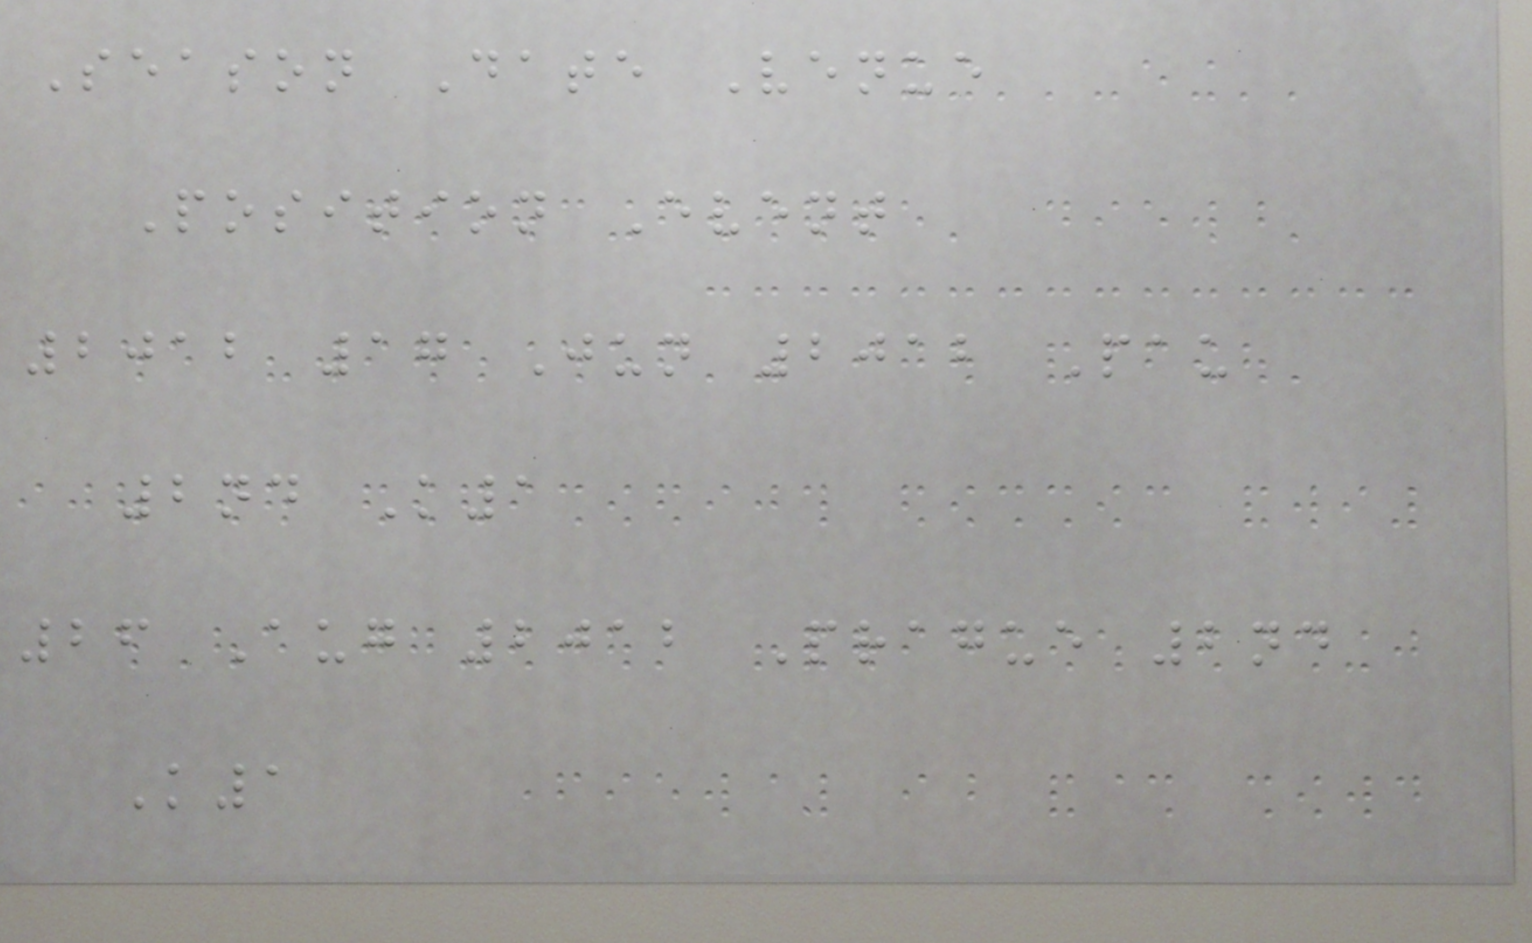Season Date Venue
Position Event
2012 17 Jun 2012 Pau
2nd K1
26 Aug 2012 Prague 2nd
K1
